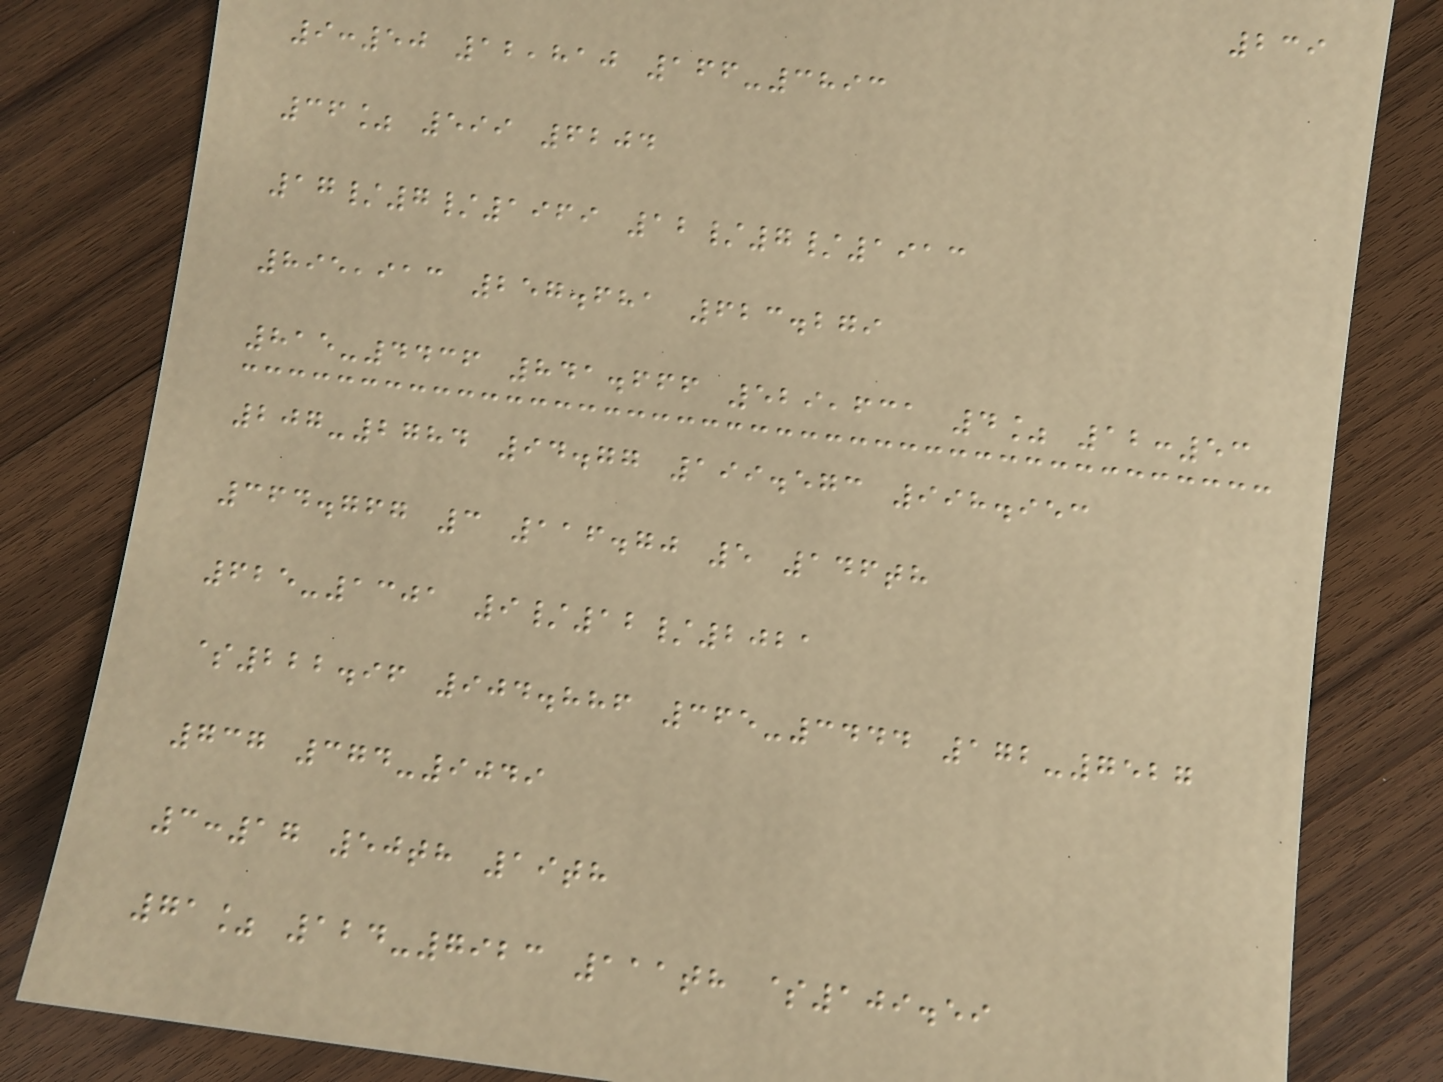239
9:50 12,810 166-3893
36% 599 6204
17/7/1969 12/7/1913
895,913 257.681 623.279
815-4436 841.666 529,631 4% 12:53
207-2784 94.77 199.573 998.953
364.767 3 116.70 5 146th
625-1301 9/12/2021
$222.96 904.886 365-3444 172-7527
737 374-9049
3:17 50th 19th
71% 124-7923 111th $109.59
